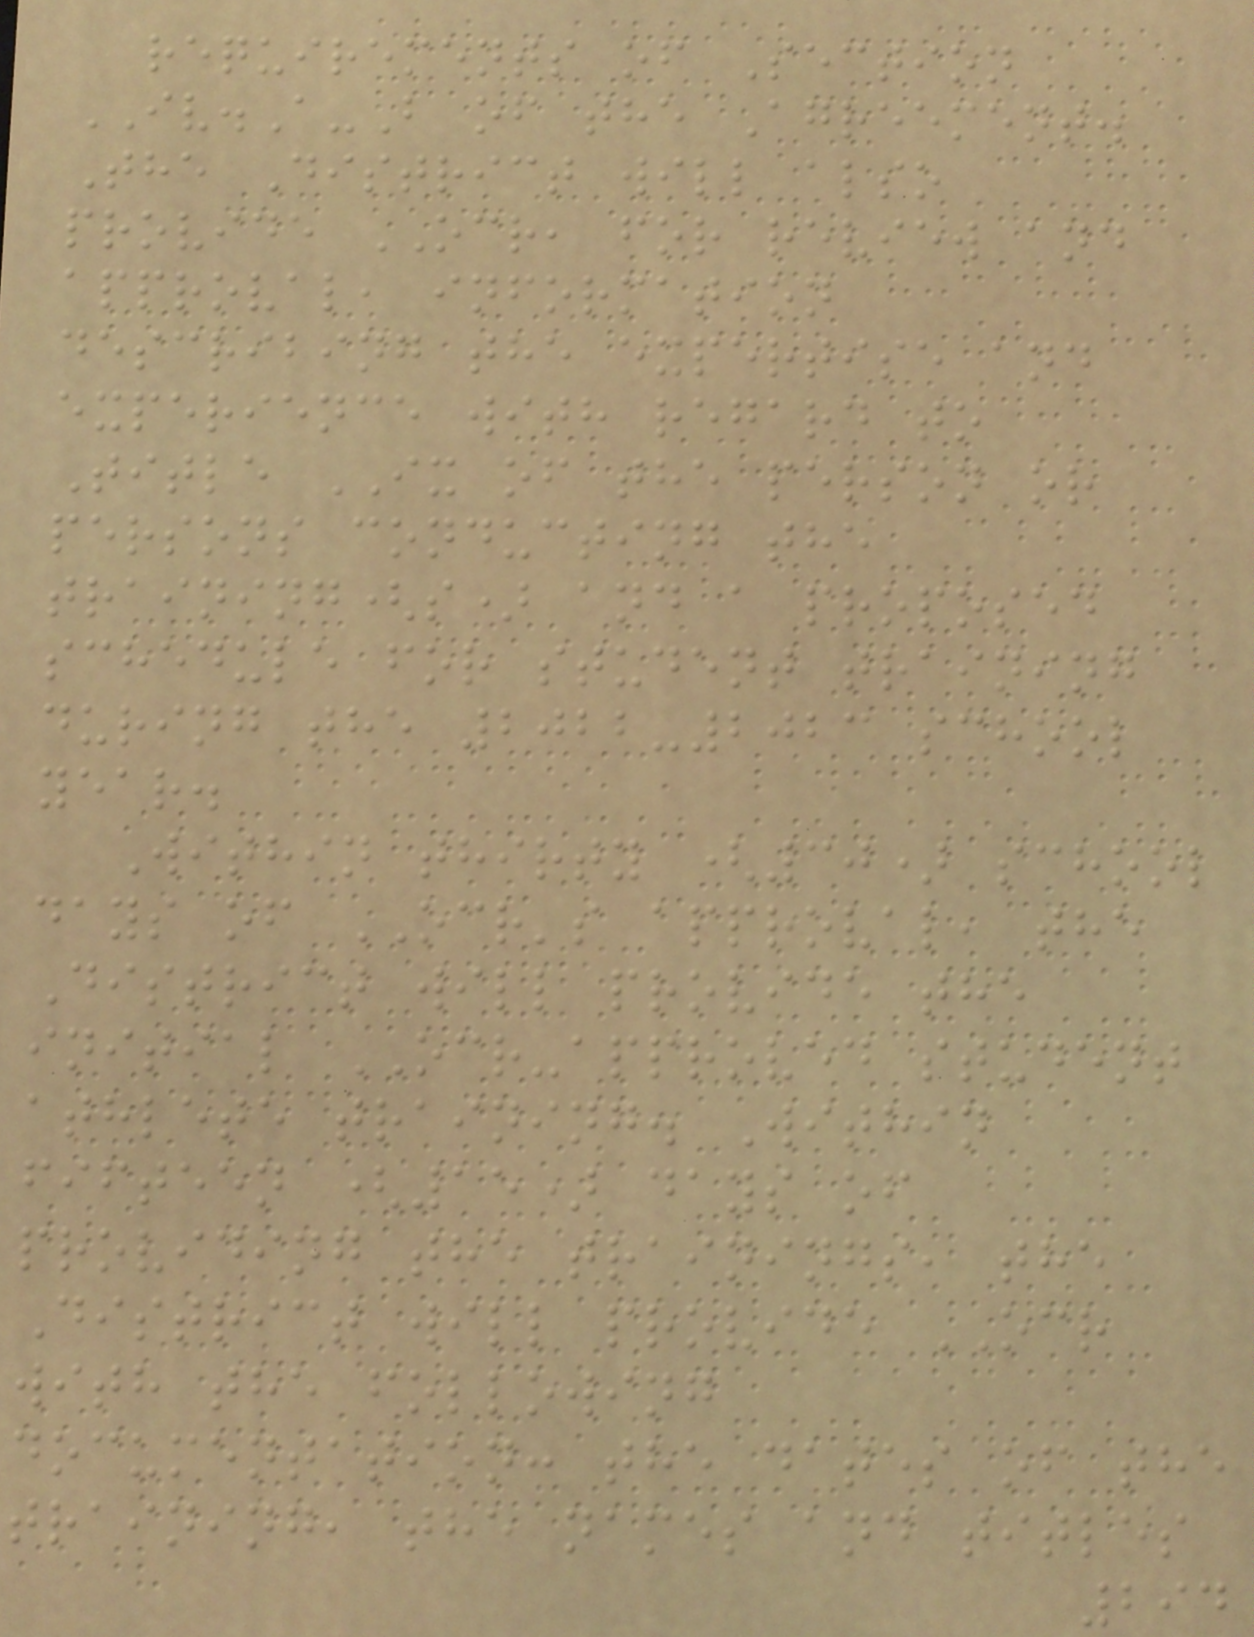requirements of Section
IV.A-B of the Agreement.
The District will also
provide OCR, for review and
approval, information
describing the expertise and
experience with regard to
Title IX of the person or
persons conducting the
training(s) and a proposed
schedule for student training
during the 2022-2023 school
year.
Within thirty (30) school
days of OCR's approval, the
District will provide the
initial OCR-approved student
athlete training. Within
fifteen (15) days of
providing the trainings, the
District will provide OCR
with the following
documentation: the dates of the
training, the names and titles
294
